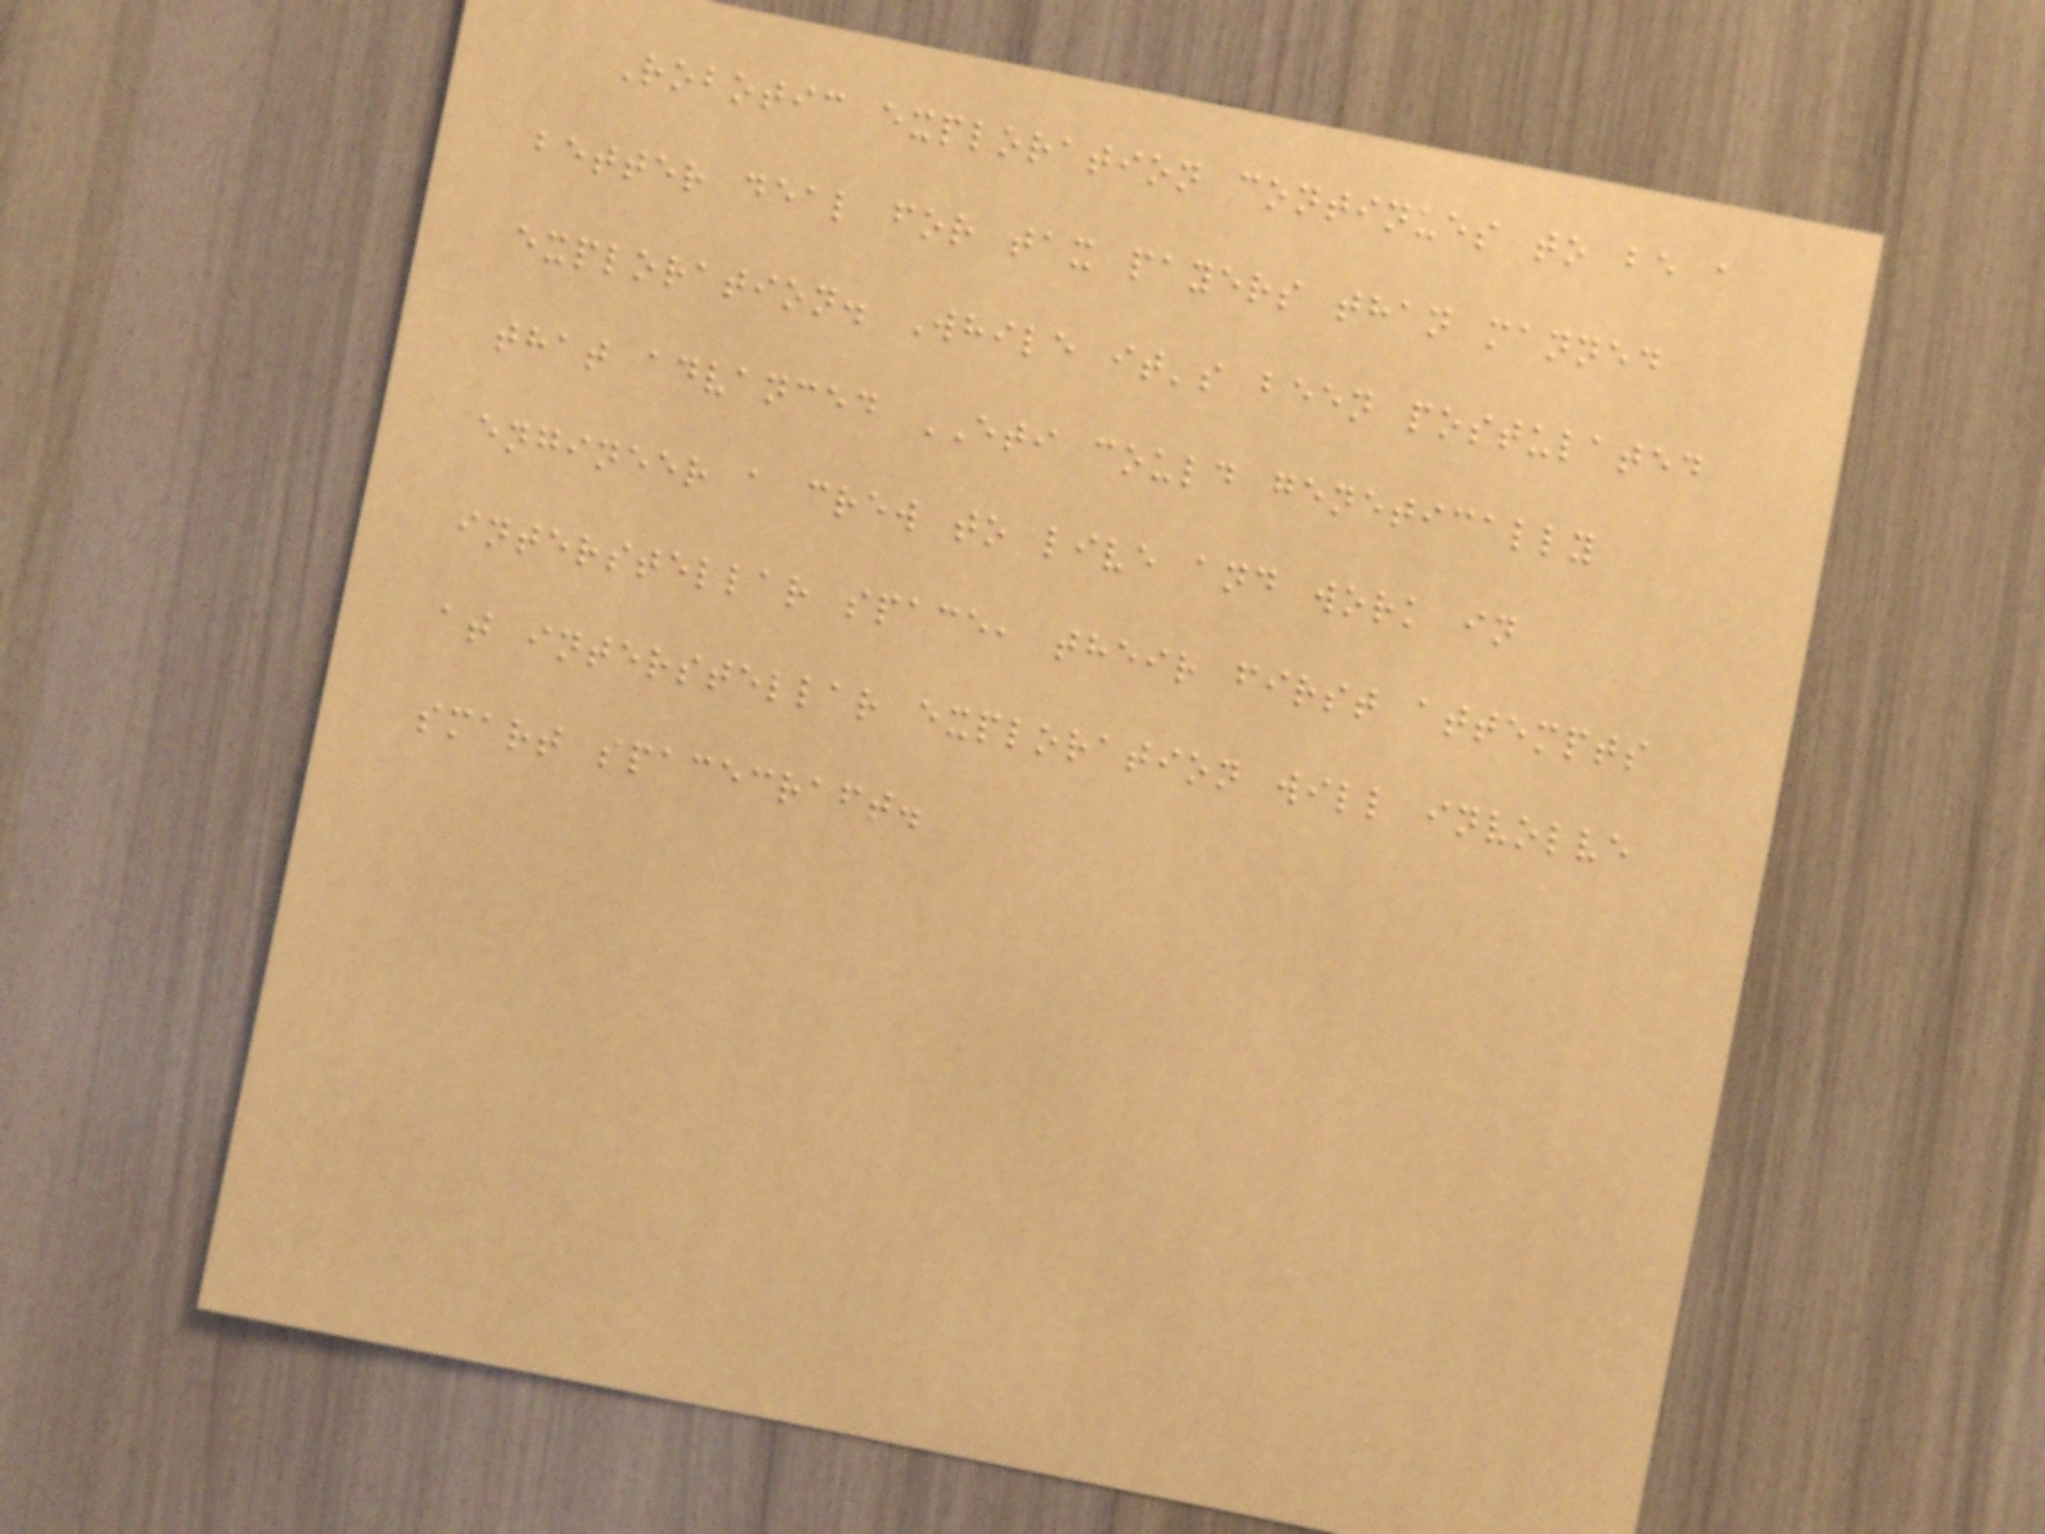Robotic exploration continues to be a
better deal for tax payers than manned
exploration. While it's been postulated
that advanced ETI could genetically
engineer a crew to live and work in
interstellar space, their first attempts
at interstellar exploration will involve
smart spacecraft.
